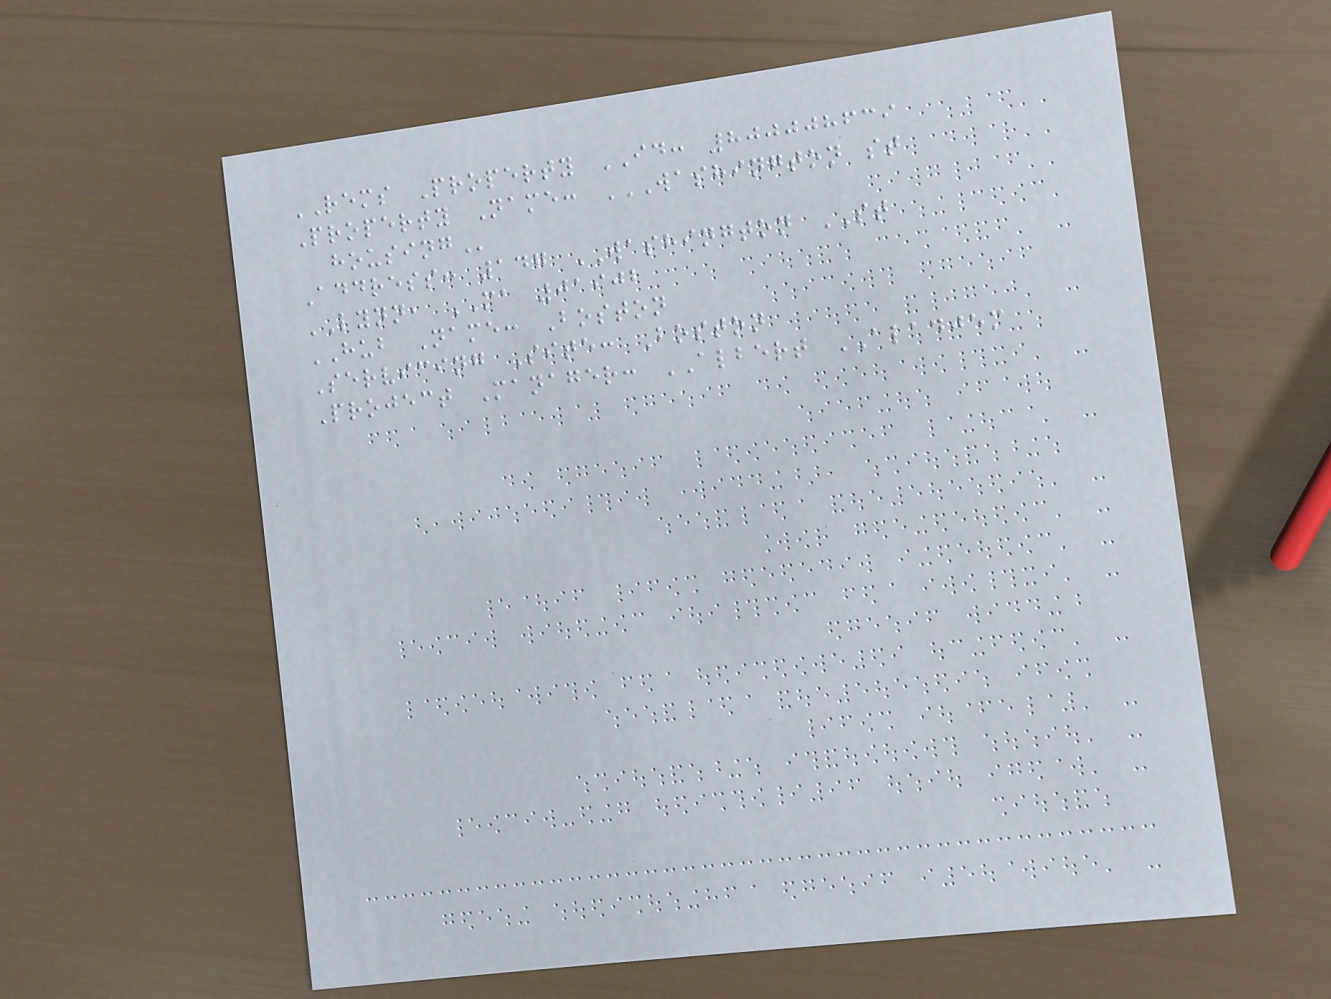REMS Property ID: 800008639
Property Name: WASHINGTON ST
HOUSING
Address: 147 WASHINGTON ST
LYNN, MA 01902
HUB Name: Boston
Servicing Site: Boston
Project Manager: ALBERT ALADJEM
